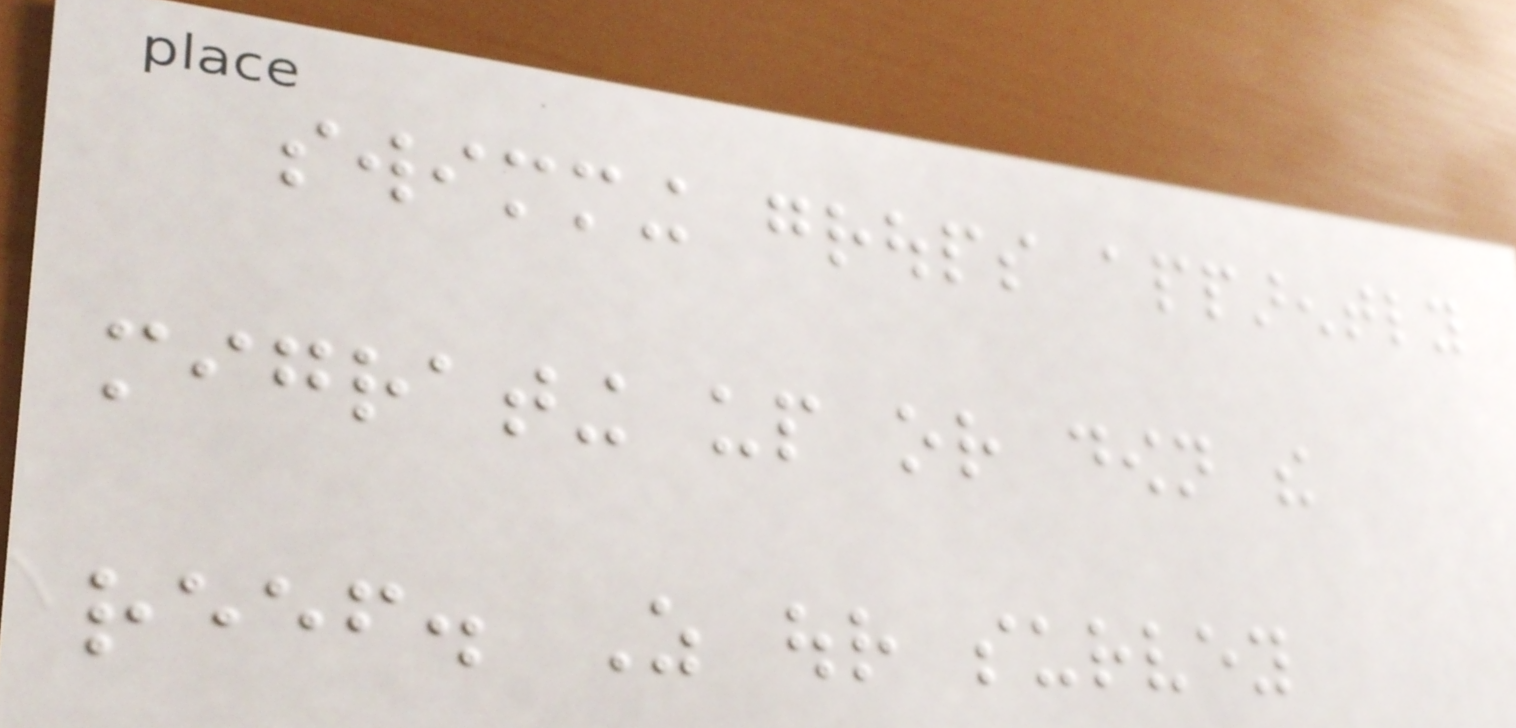swimming groups apparently
migrating up or down the
reef. As our survey
